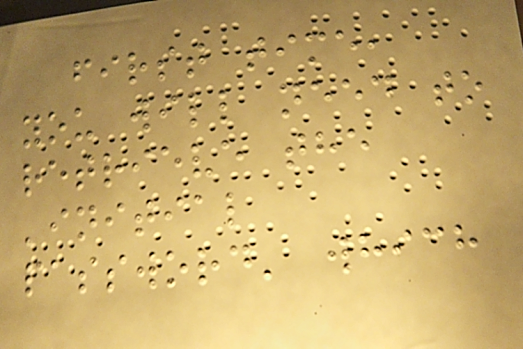first time,
you will need to
retrieve the
'initial
password' which
